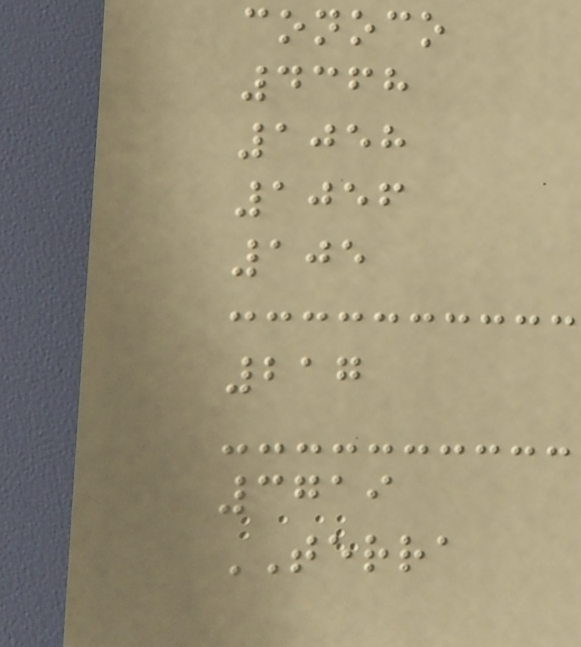conoco
4368
1058
1056
105
217
3719
TERRA
